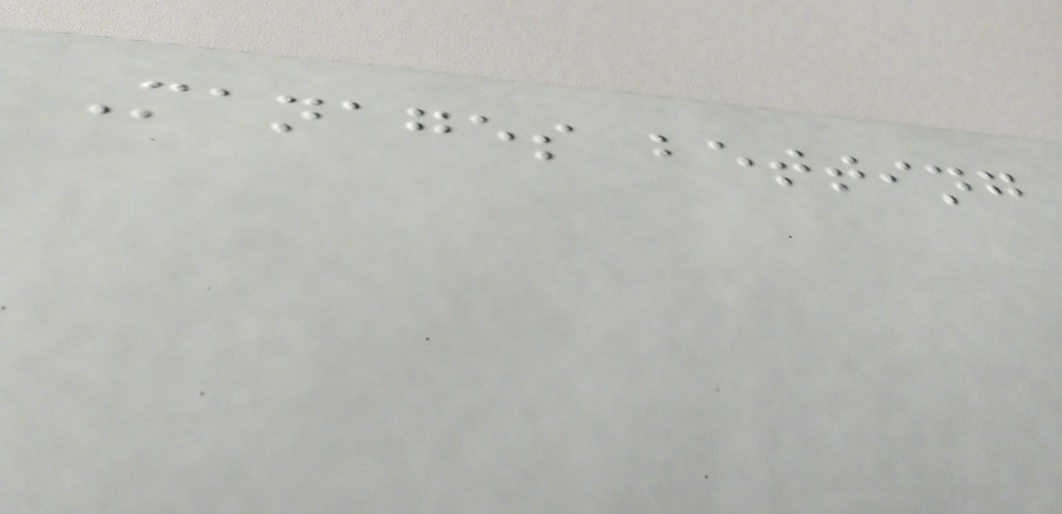Manages betting
